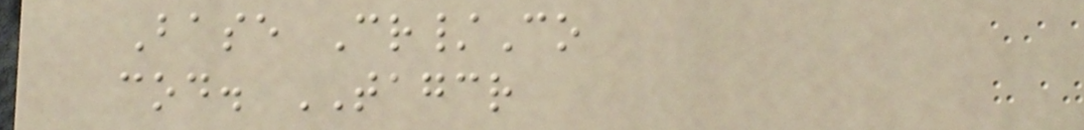Base Cr/Co
cod. TAGCR
